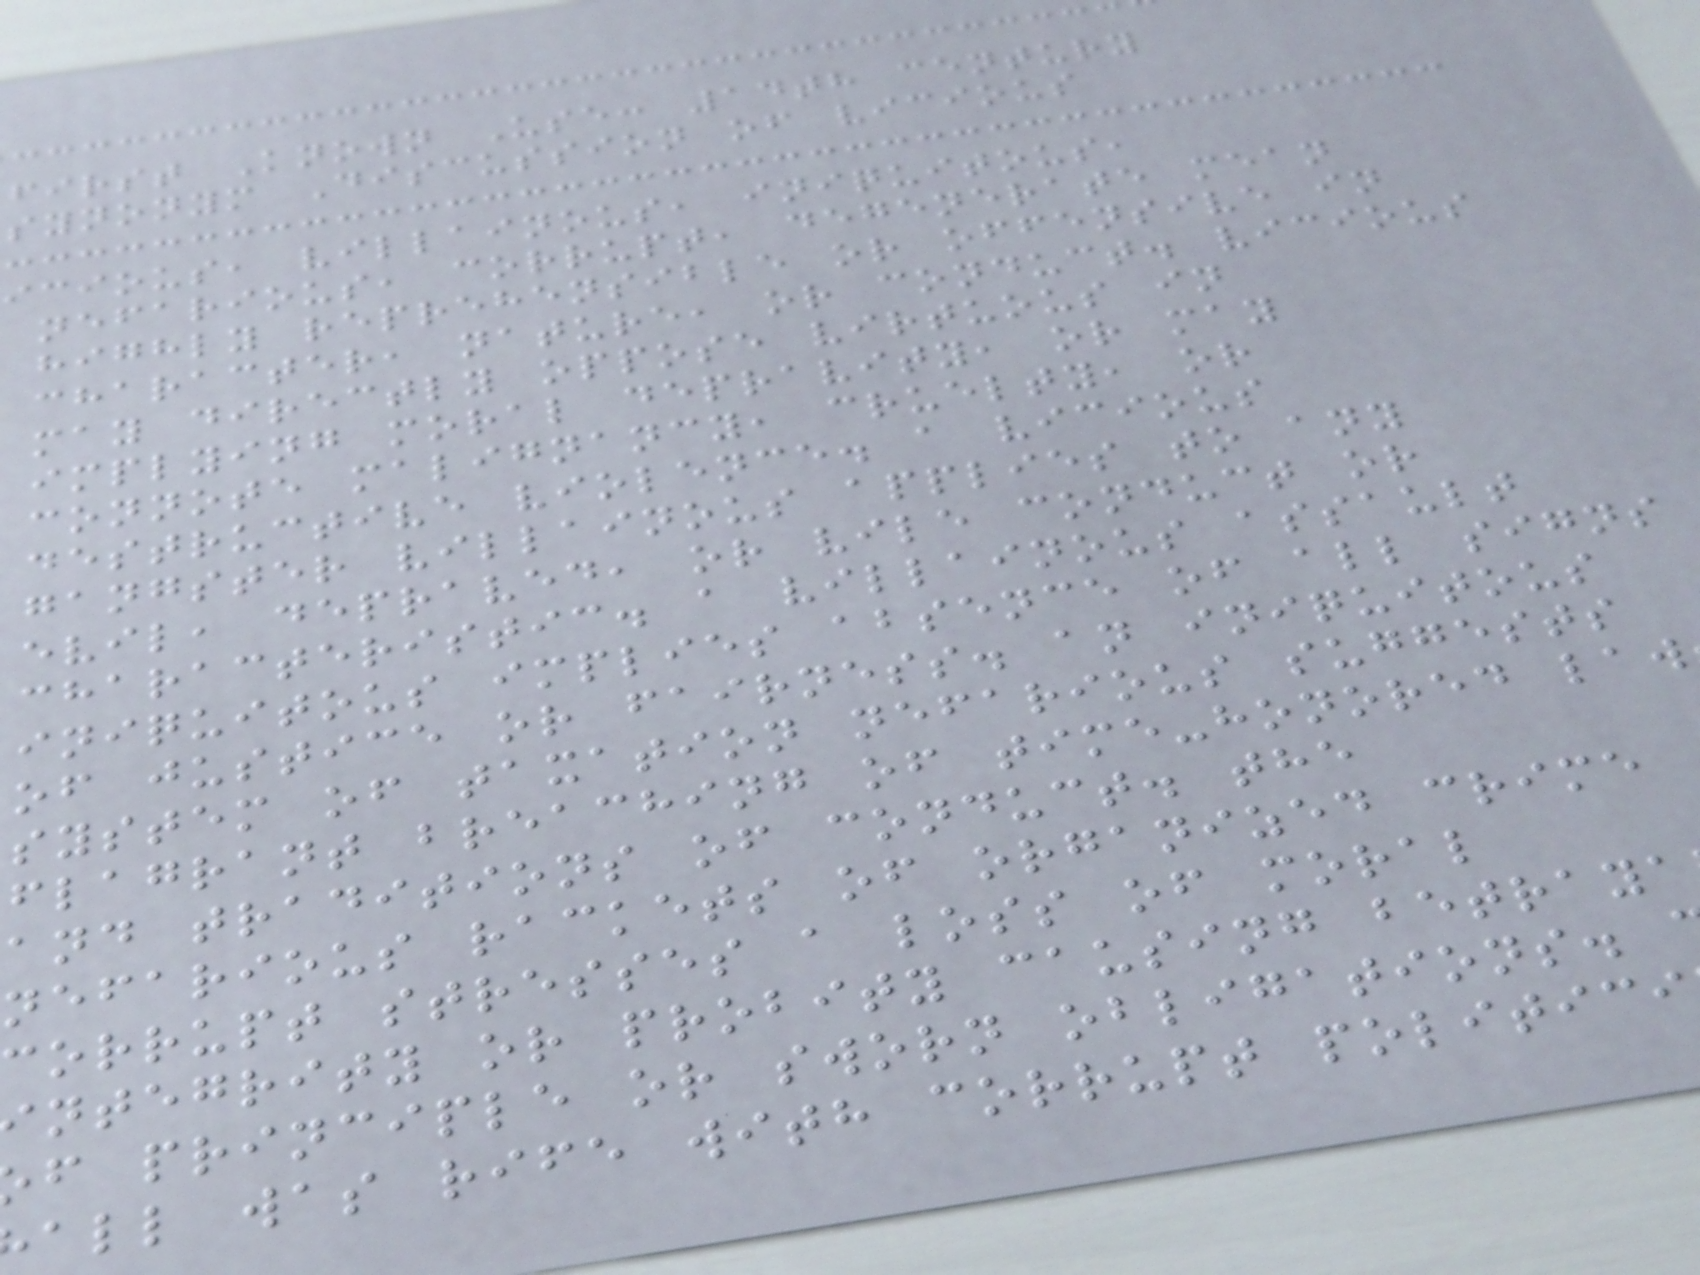first Known Use: 14th century
synonym Discussion of vicious
icious, villainous, iniquitous,
nefarious, corrupt, degenerate mean
highly reprehensible or offensive in
character, nature, or conduct. vicious
may directly oppose virtuous in
implying moral depravity, or may
connote malignancy, cruelty, or
destructive violence. a vicious
gangster villainous applies to any
evil, depraved, or vile conduct or
characteristic. a villainous assault
iniquitous implies absence of all signs
of justice or fairness. an iniquitous
system of taxation nefarious suggests
flagrant breaching of time-honored law
and traditions of conduct. the
nefarious rackets of organized crime
corrupt stresses a loss of moral
ntegrity or probity causing betraya
f principle or sworn obligations.
all was rife with corrupt politici
